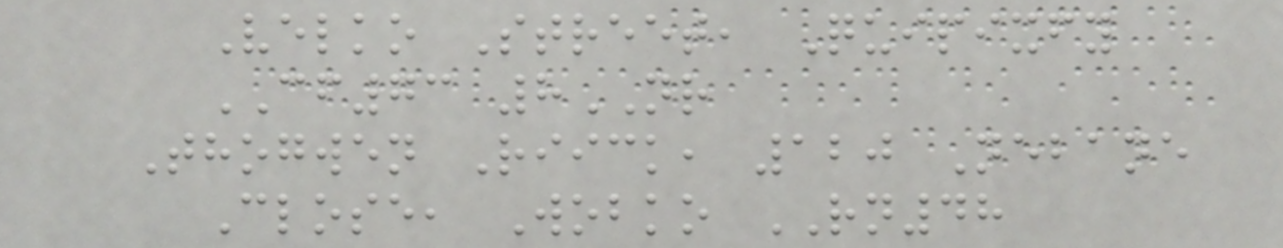Velko Street, Quipixfy
CF73 8NR
Thogwen Riick, 120 Nebane
Close, Wobko RN48
